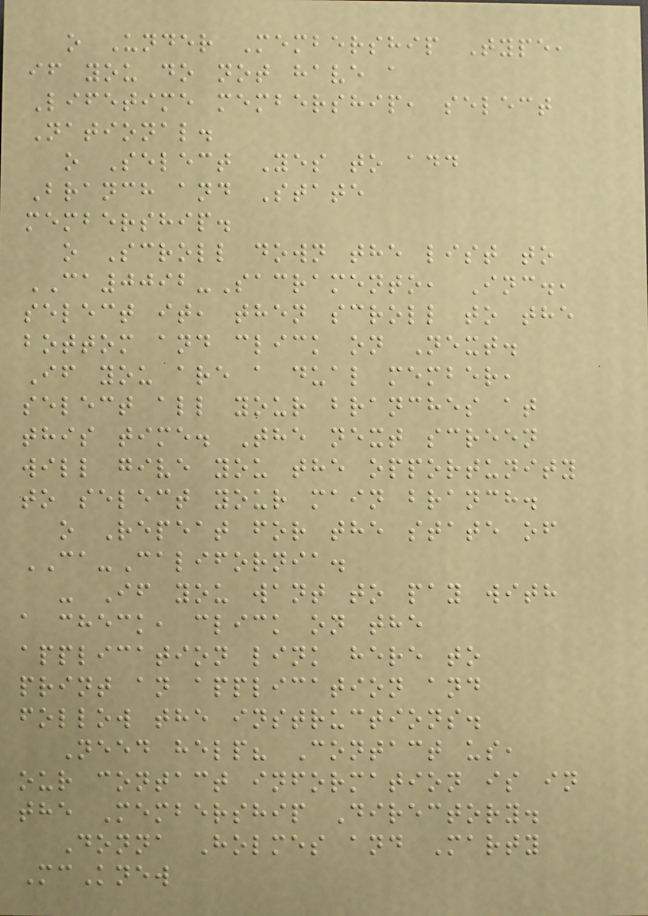o Under Membership Type,
if you do not have a
Lifetime membership, select
National.
o Select Yes to add
Branch and State
membership.
o Scroll down the list to
CA0092-Sacramento, Inc.,
select it, then scroll to the
bottom and click on Next.
If you are a dual member,
select all your branches at
this time. The next screen
will give you the opportunity
to select your main branch.
o Repeat for the state of
CA-California.
- If you want to pay with
a check, click on the
application link here to
print an application and
follow the instructions.
Need help? Contact us,
our contact information is in
the Membership Directory.
Donna Holmes and Marty
McKnew
